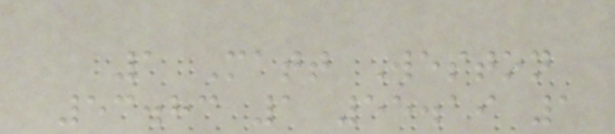1 Matt Weston
53.83 1 55.19 1
